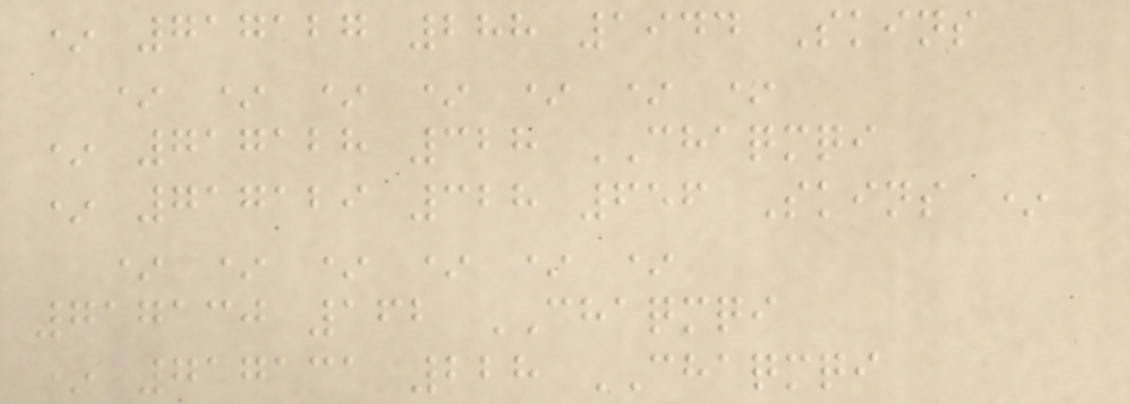* 717127 288 1944 Skins
* * * * * * *
* 717128 328 CHAQMQI
* 717129 328 656 Skins *
* * * * * *
717130 162 CHAQMQI
* 717131 228 CHAQMQI
